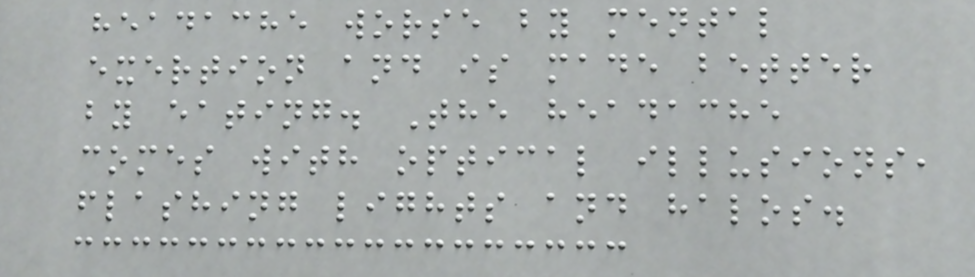headache worse by mental
exertion and is made better
by eating. The headache
comes with optical illusions,
flashing lights and halos.
